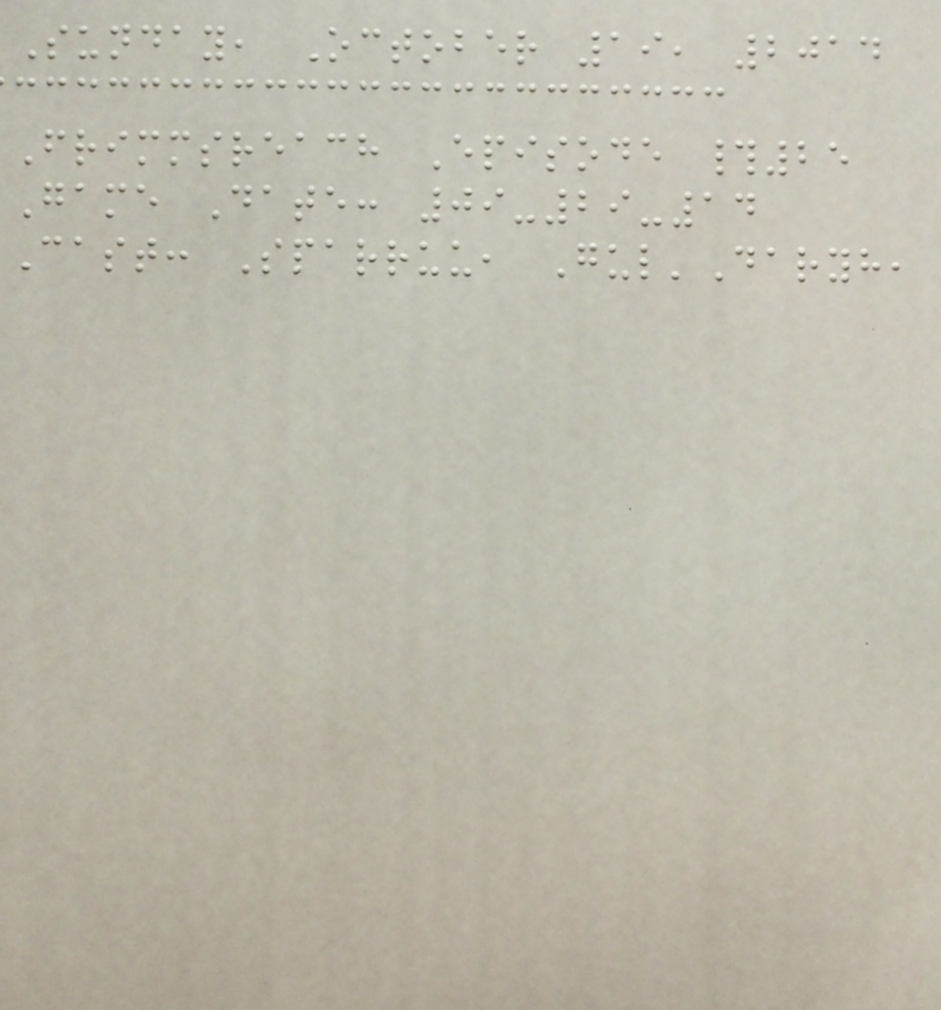Sunday, October 19, 2014
Frimmsreach Episode #25
Game Date: 09-29-14
Cast: Sparruu, Gul'Daryh,
